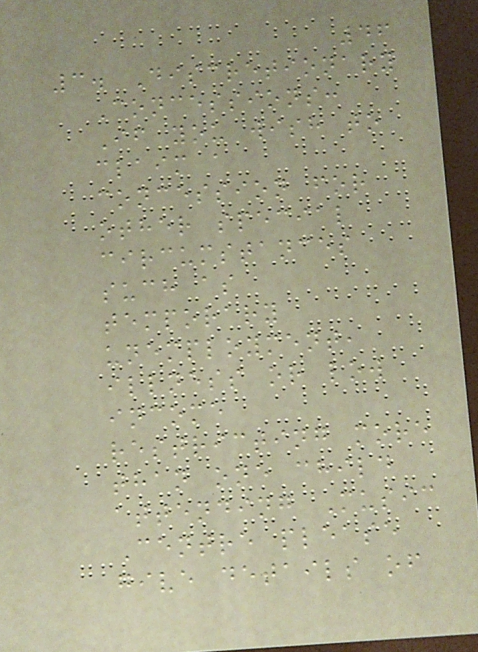46
3. Discretionary
Concessions:
If you wish to
claim a
concession for
other special
circumstances
such as
temporary
unemployment,
illness or low
income
restricting more
than one child
attending Music
Centre please
give details of
